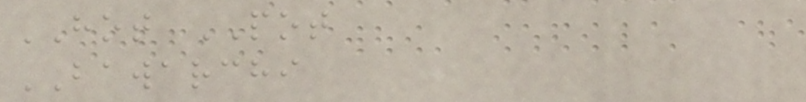HOT POT
BAWARCHI
